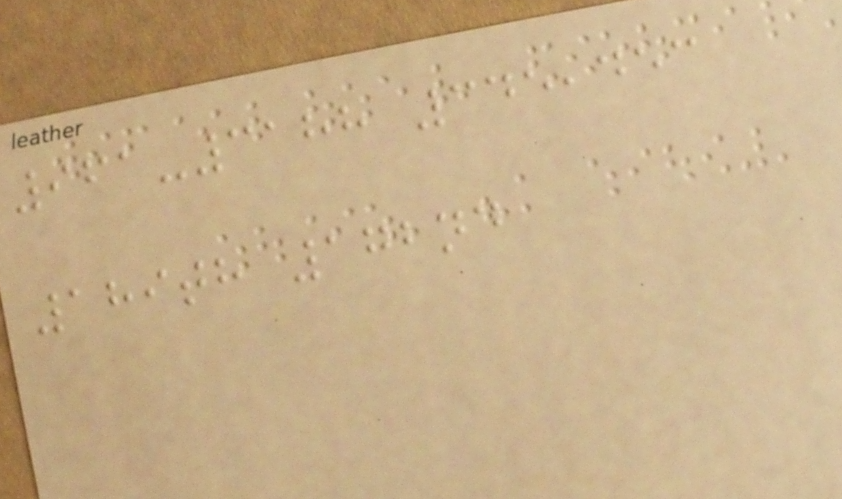961-3188 345,453
189th 172nd
